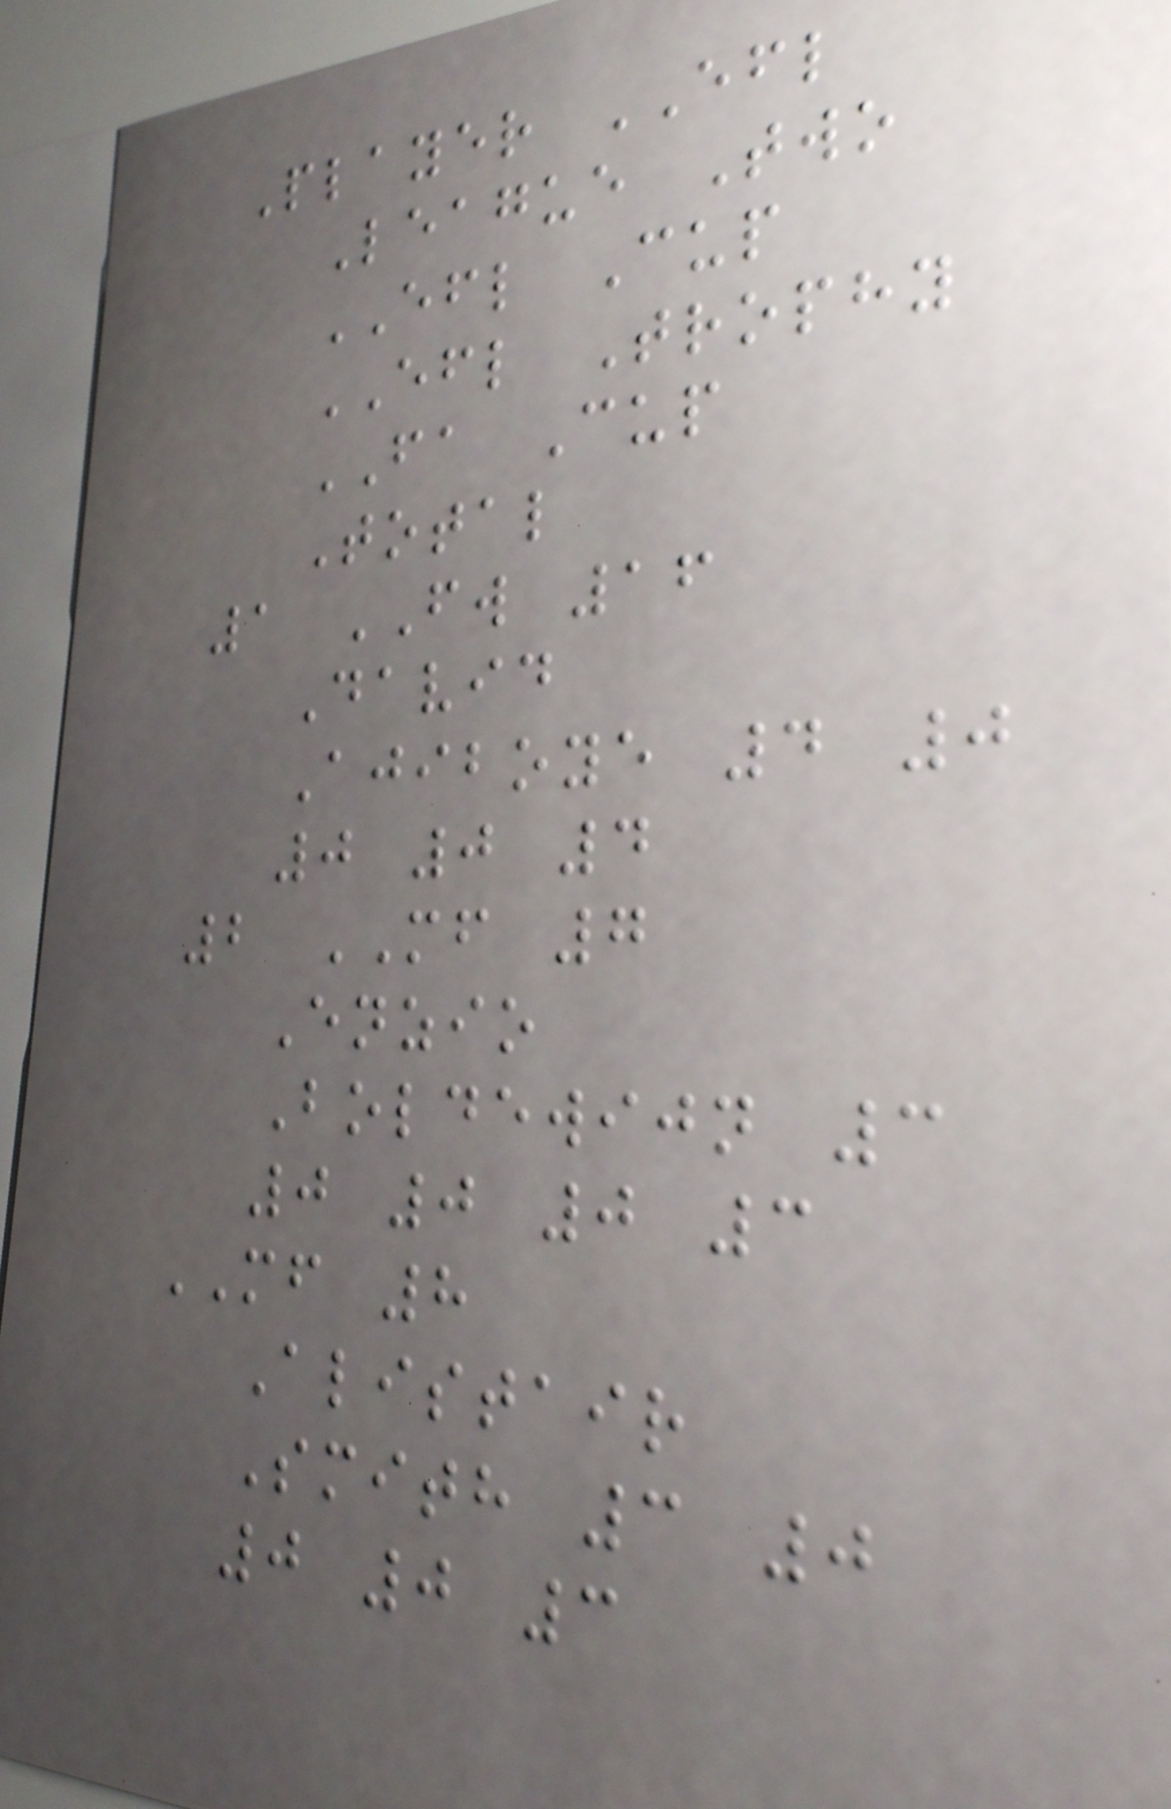Player EFL
League Two
EFL Cup
EFL Trophy
FA Cup
Total
1 FW 16
David
Ajiboye 4 0
0 0 4
2 MF 7
Enzio
Boldewijn 3
0 0 0 3
MF 8
Alistair
Smith 3 0
0 0 3
